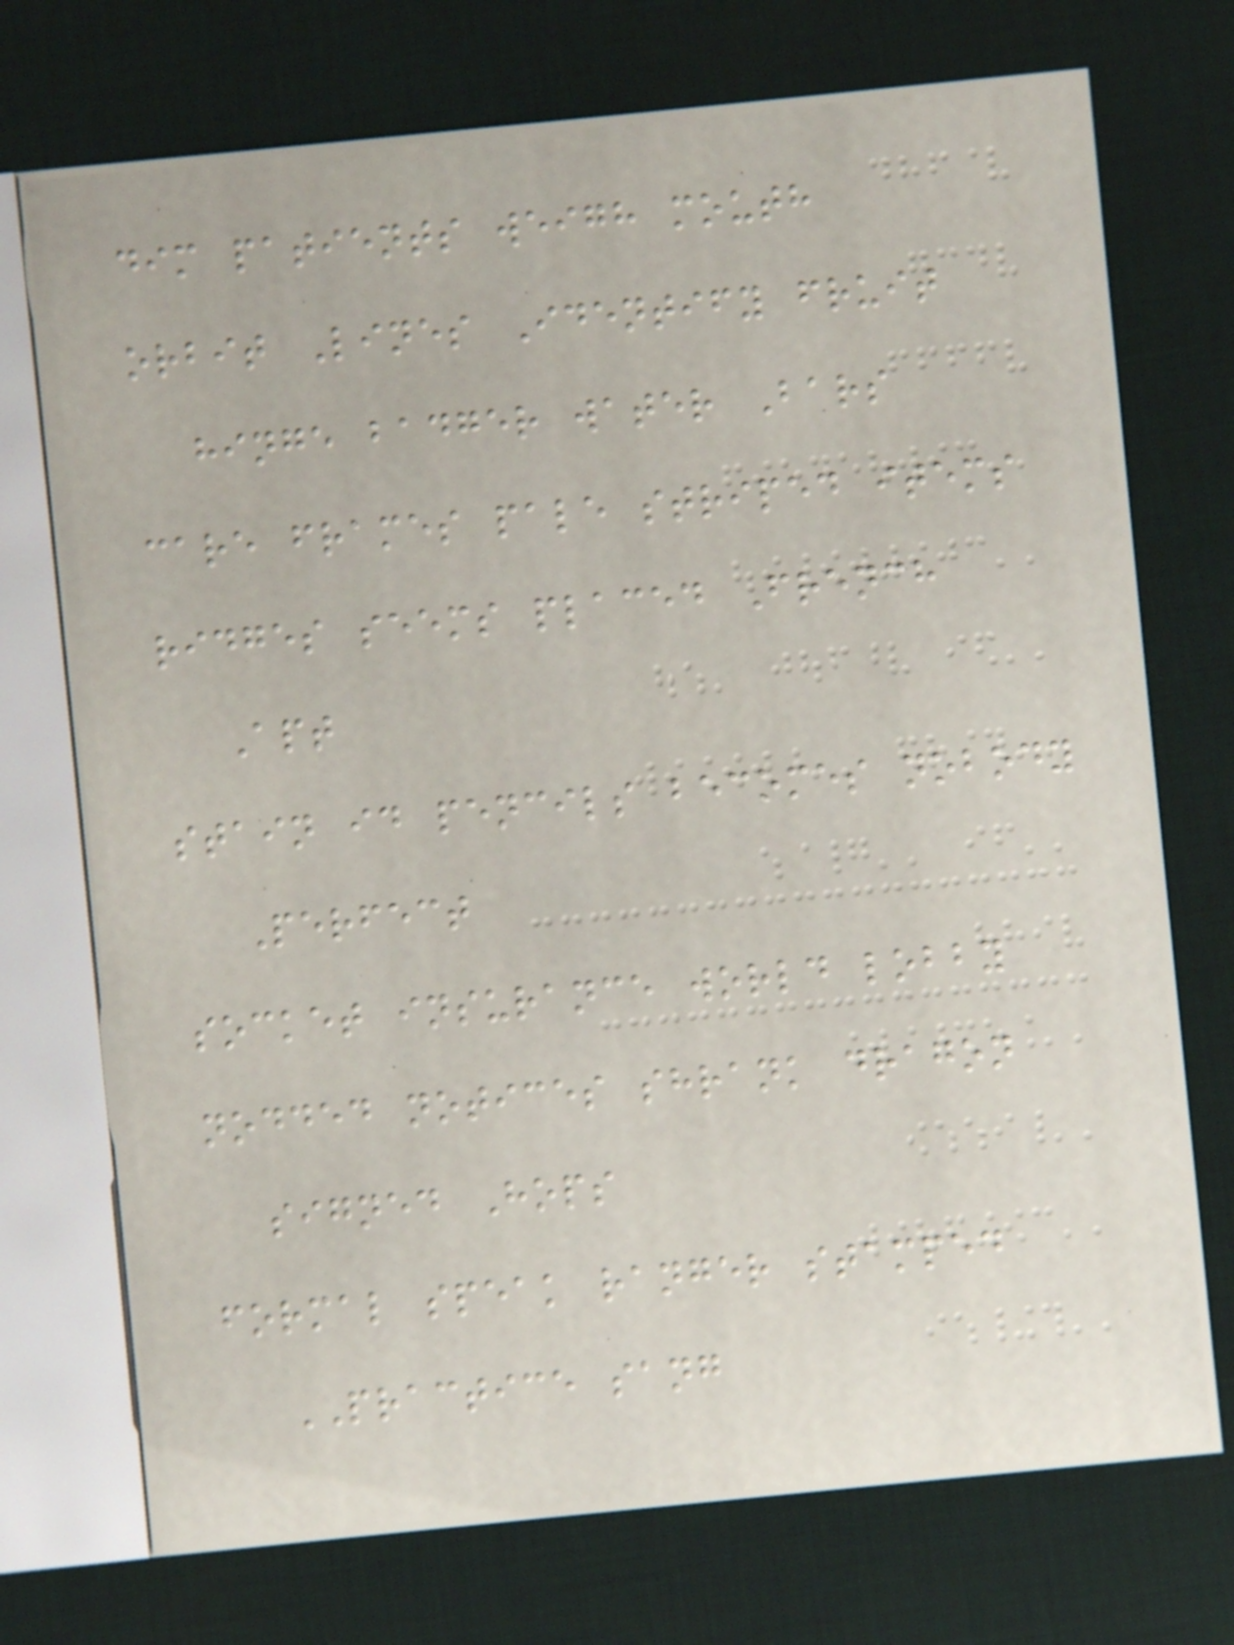dim patients weigh mouth
orbit Lines Identify fruit
hinge badger water Bars
care frames pale striped items
ridges seems placed French
Apt
stain id pencils becomes nobody
Perfect
socket insurance world lobby
nodded notices shrank dragon
signed Hops
formal speak ranger stamped
PRACTICE sang
